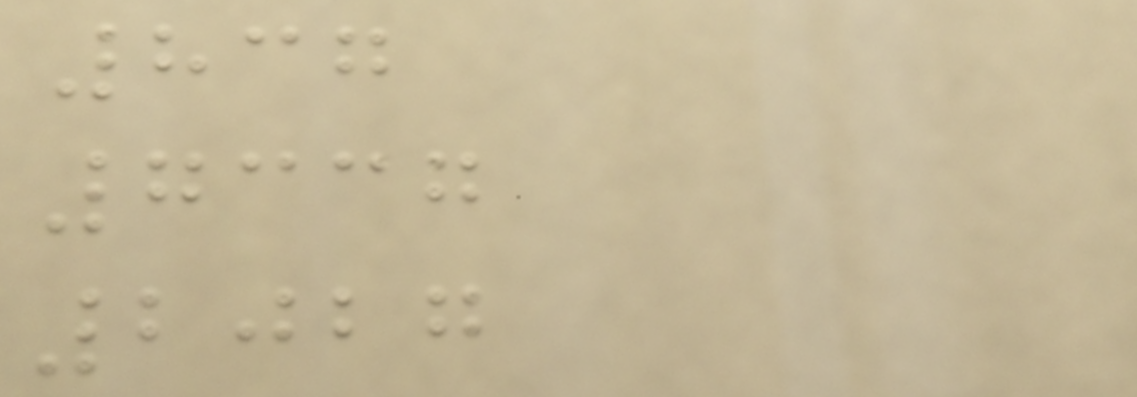837
7337
2027
